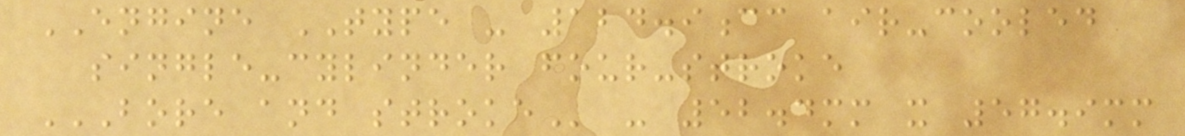ENGINE TYPE - 124.9cc air-cooled
single-cylinder four-stroke
BORE AND STROKE - 52.4mm x 57.9mm
